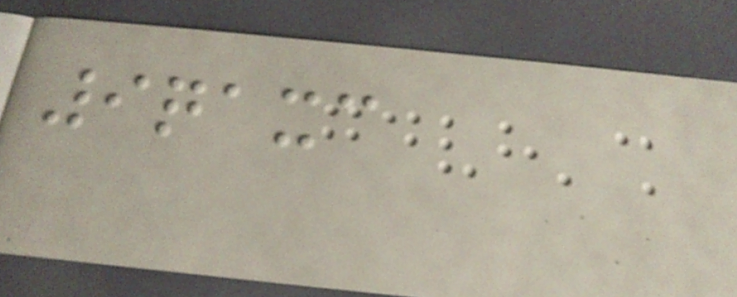9qaxc
